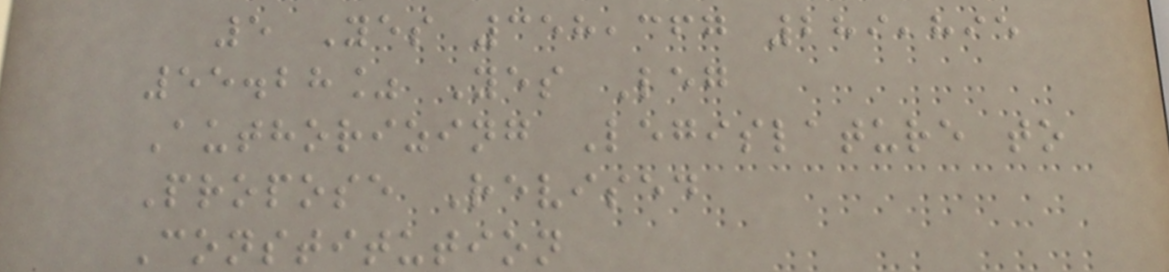5 Yes 358,367 289,895
55.28% Yes Leg
Authorizing Legislature to
Propose Revised
Constitution
